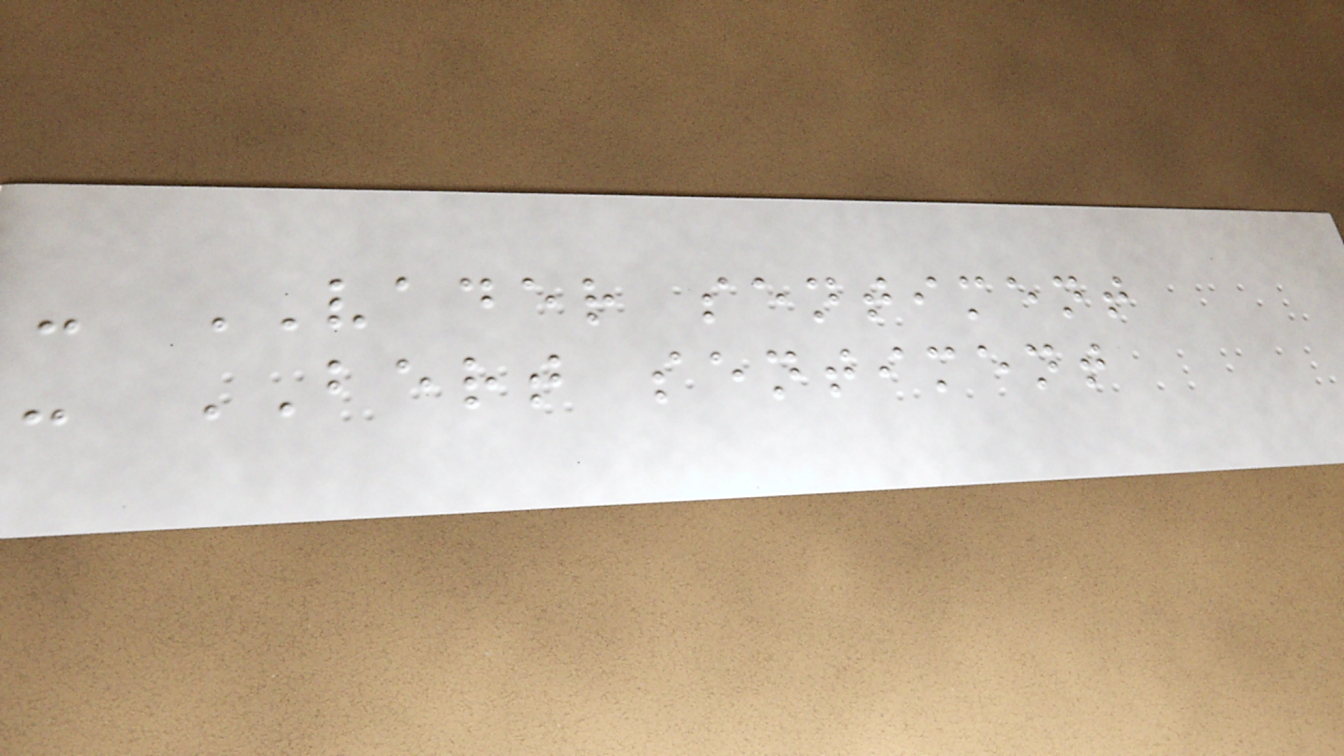- VADER sentiment
- BERT sentiment
